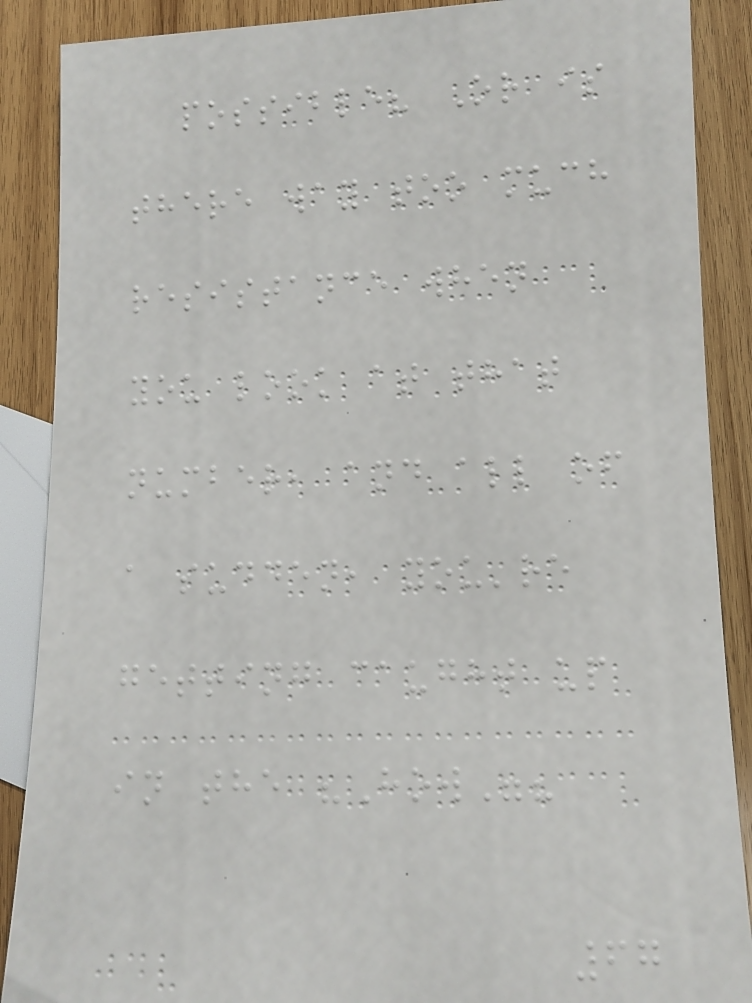possible? Or is
there way too much
resistance when
you look at that
number, and all of
a sudden, you're
getting caught up
in the "How"?
67
